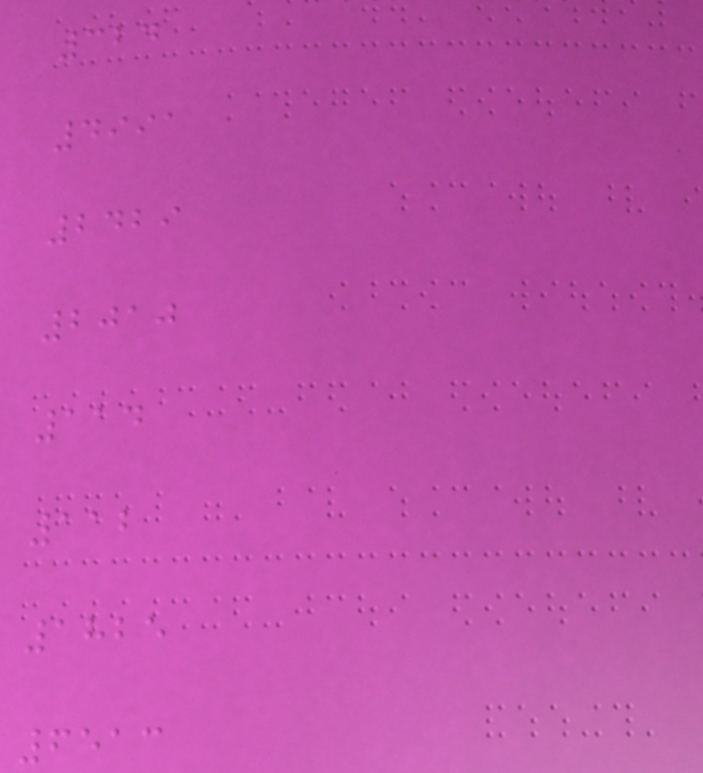324
4991
2429
2010
114
112
1825
6513
